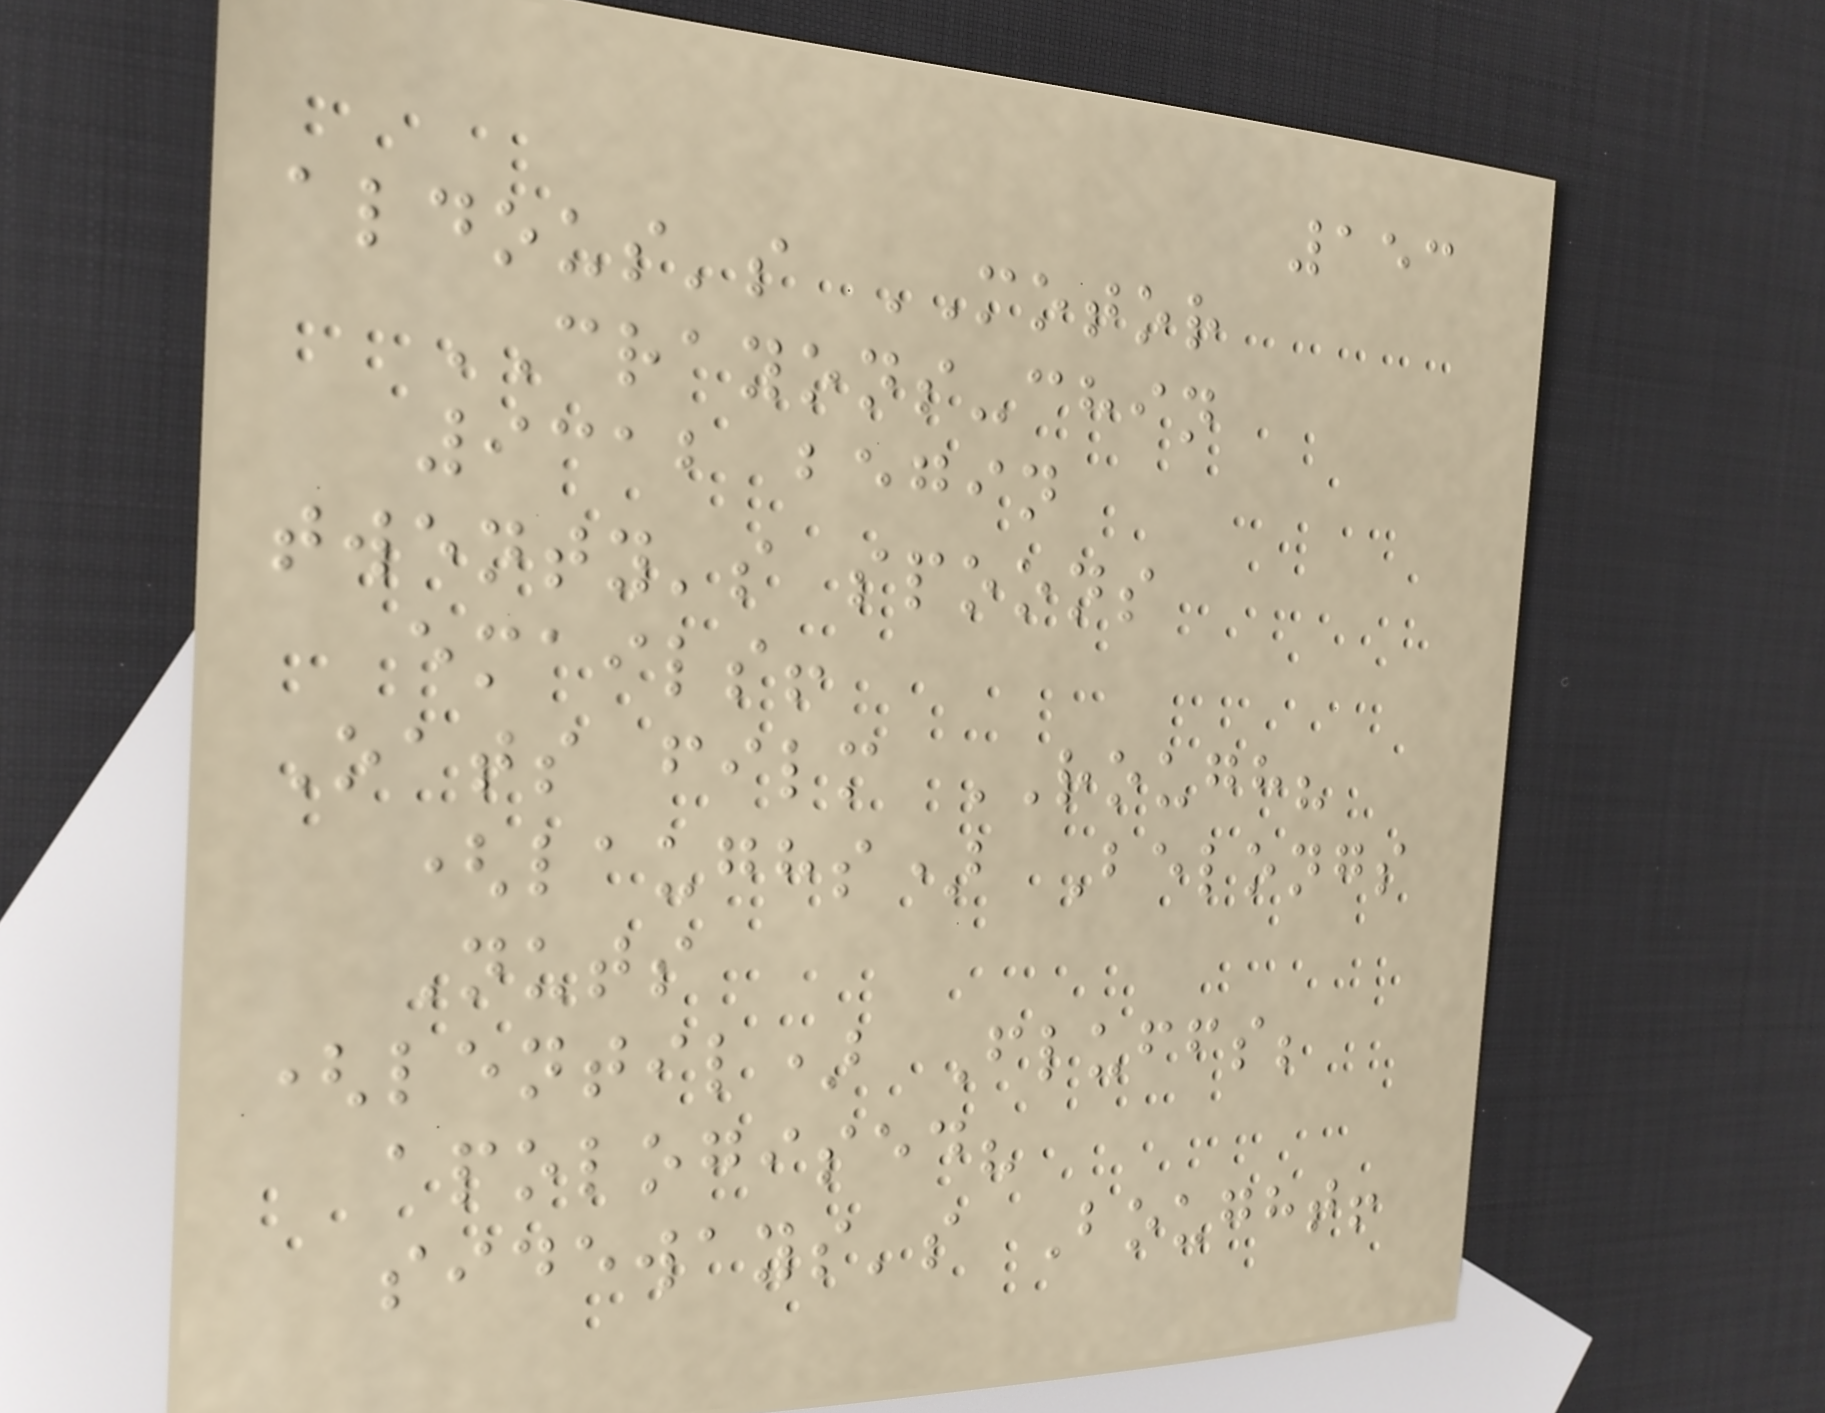153
aldous's MOTOR
CRAYONS-chin
9312 begin
twenty's spoons
emails!
Oats film ROUGH?
(laughs) Belongs
Nuts
(lentil) Fluffs;
apologised?
sideways's Bought!
